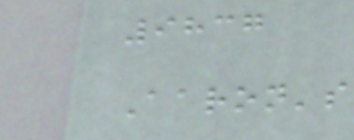9837
Aaron's
